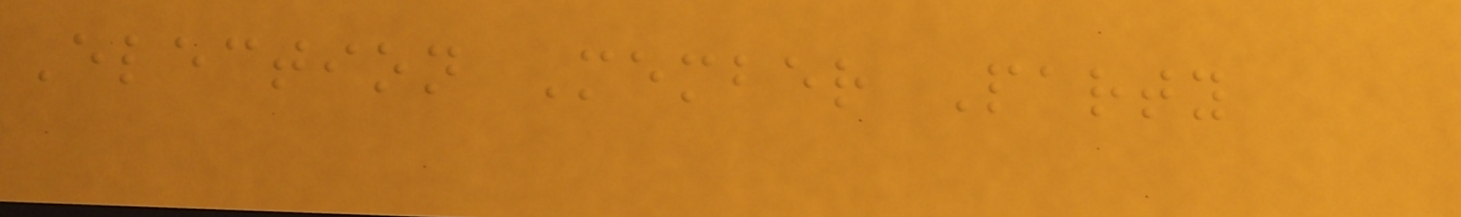Election Member Party
